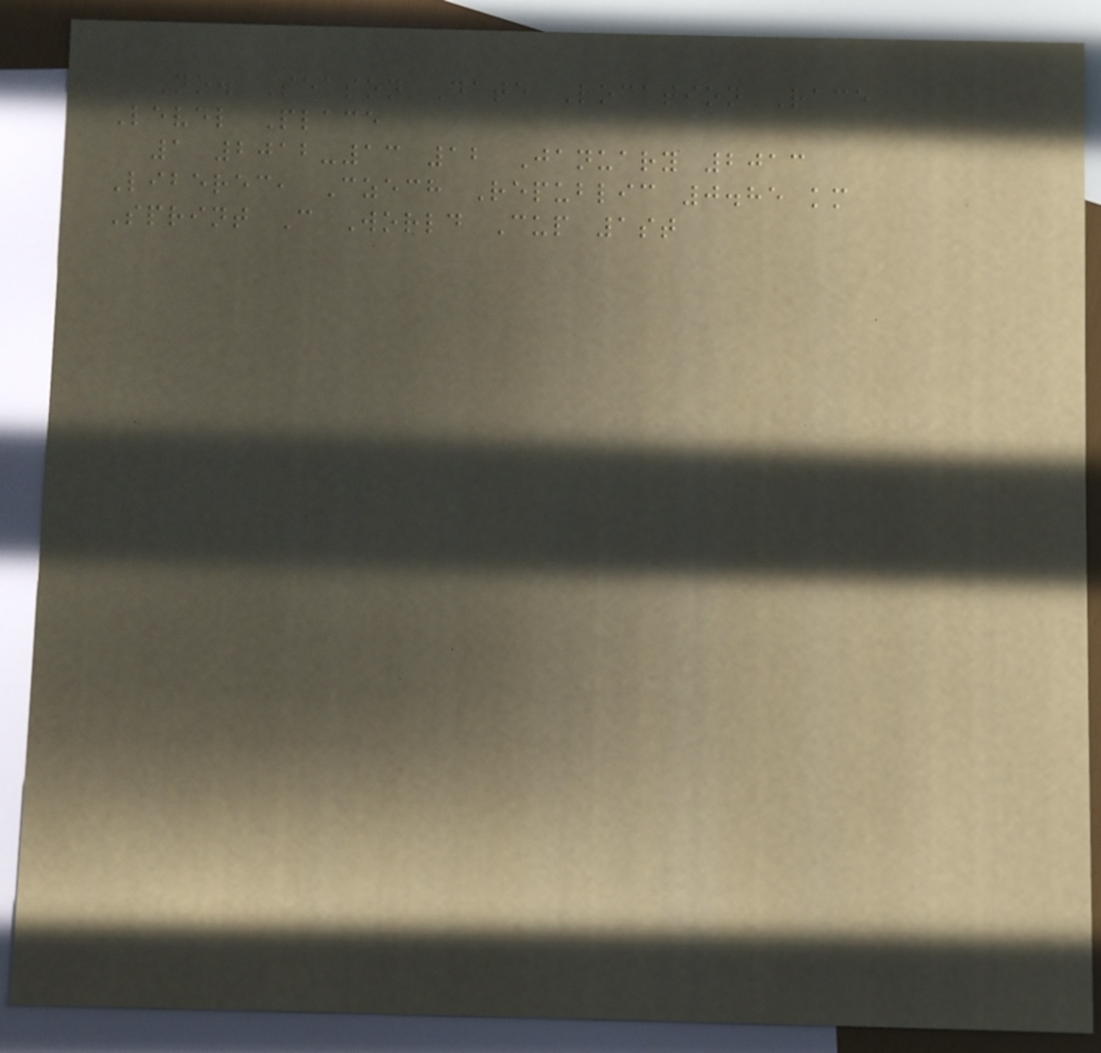No. Season Date Location Race
Level Place
1 2012-13 12 January 2013
Liberec, Czech Republic 0.85 km
Sprint C World Cup 1st
